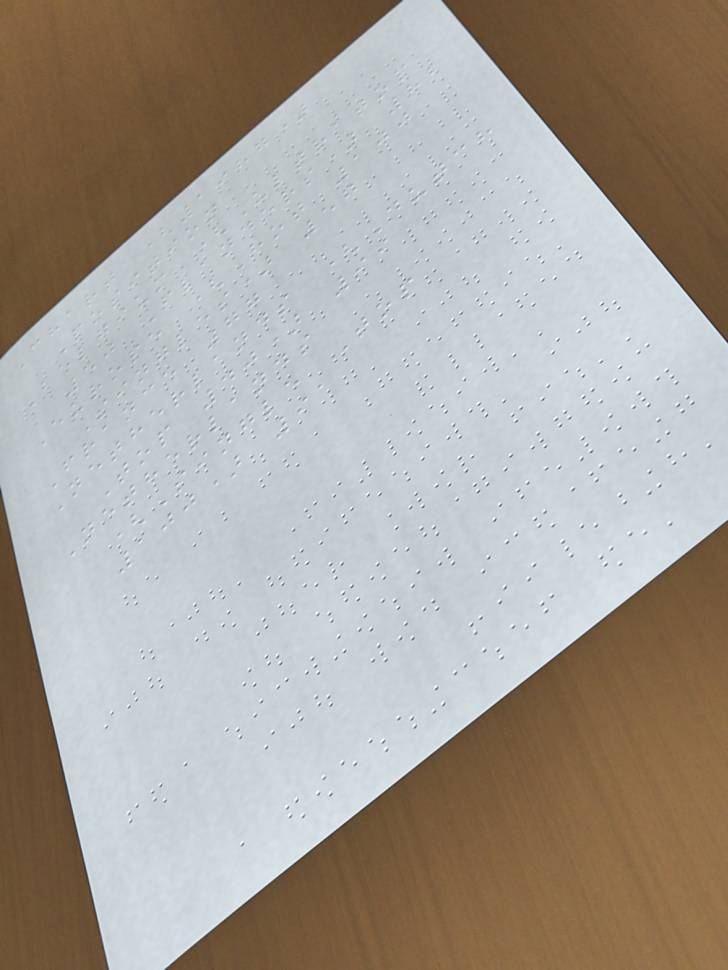Chart (1987)
Position
Belgium (Ultratop
50 Flanders) 82
Europe (Hot 100
Singles) 57
France 77
Netherlands (Dutch
Top 40) 99
Netherlands
(Single Top
100) 91
